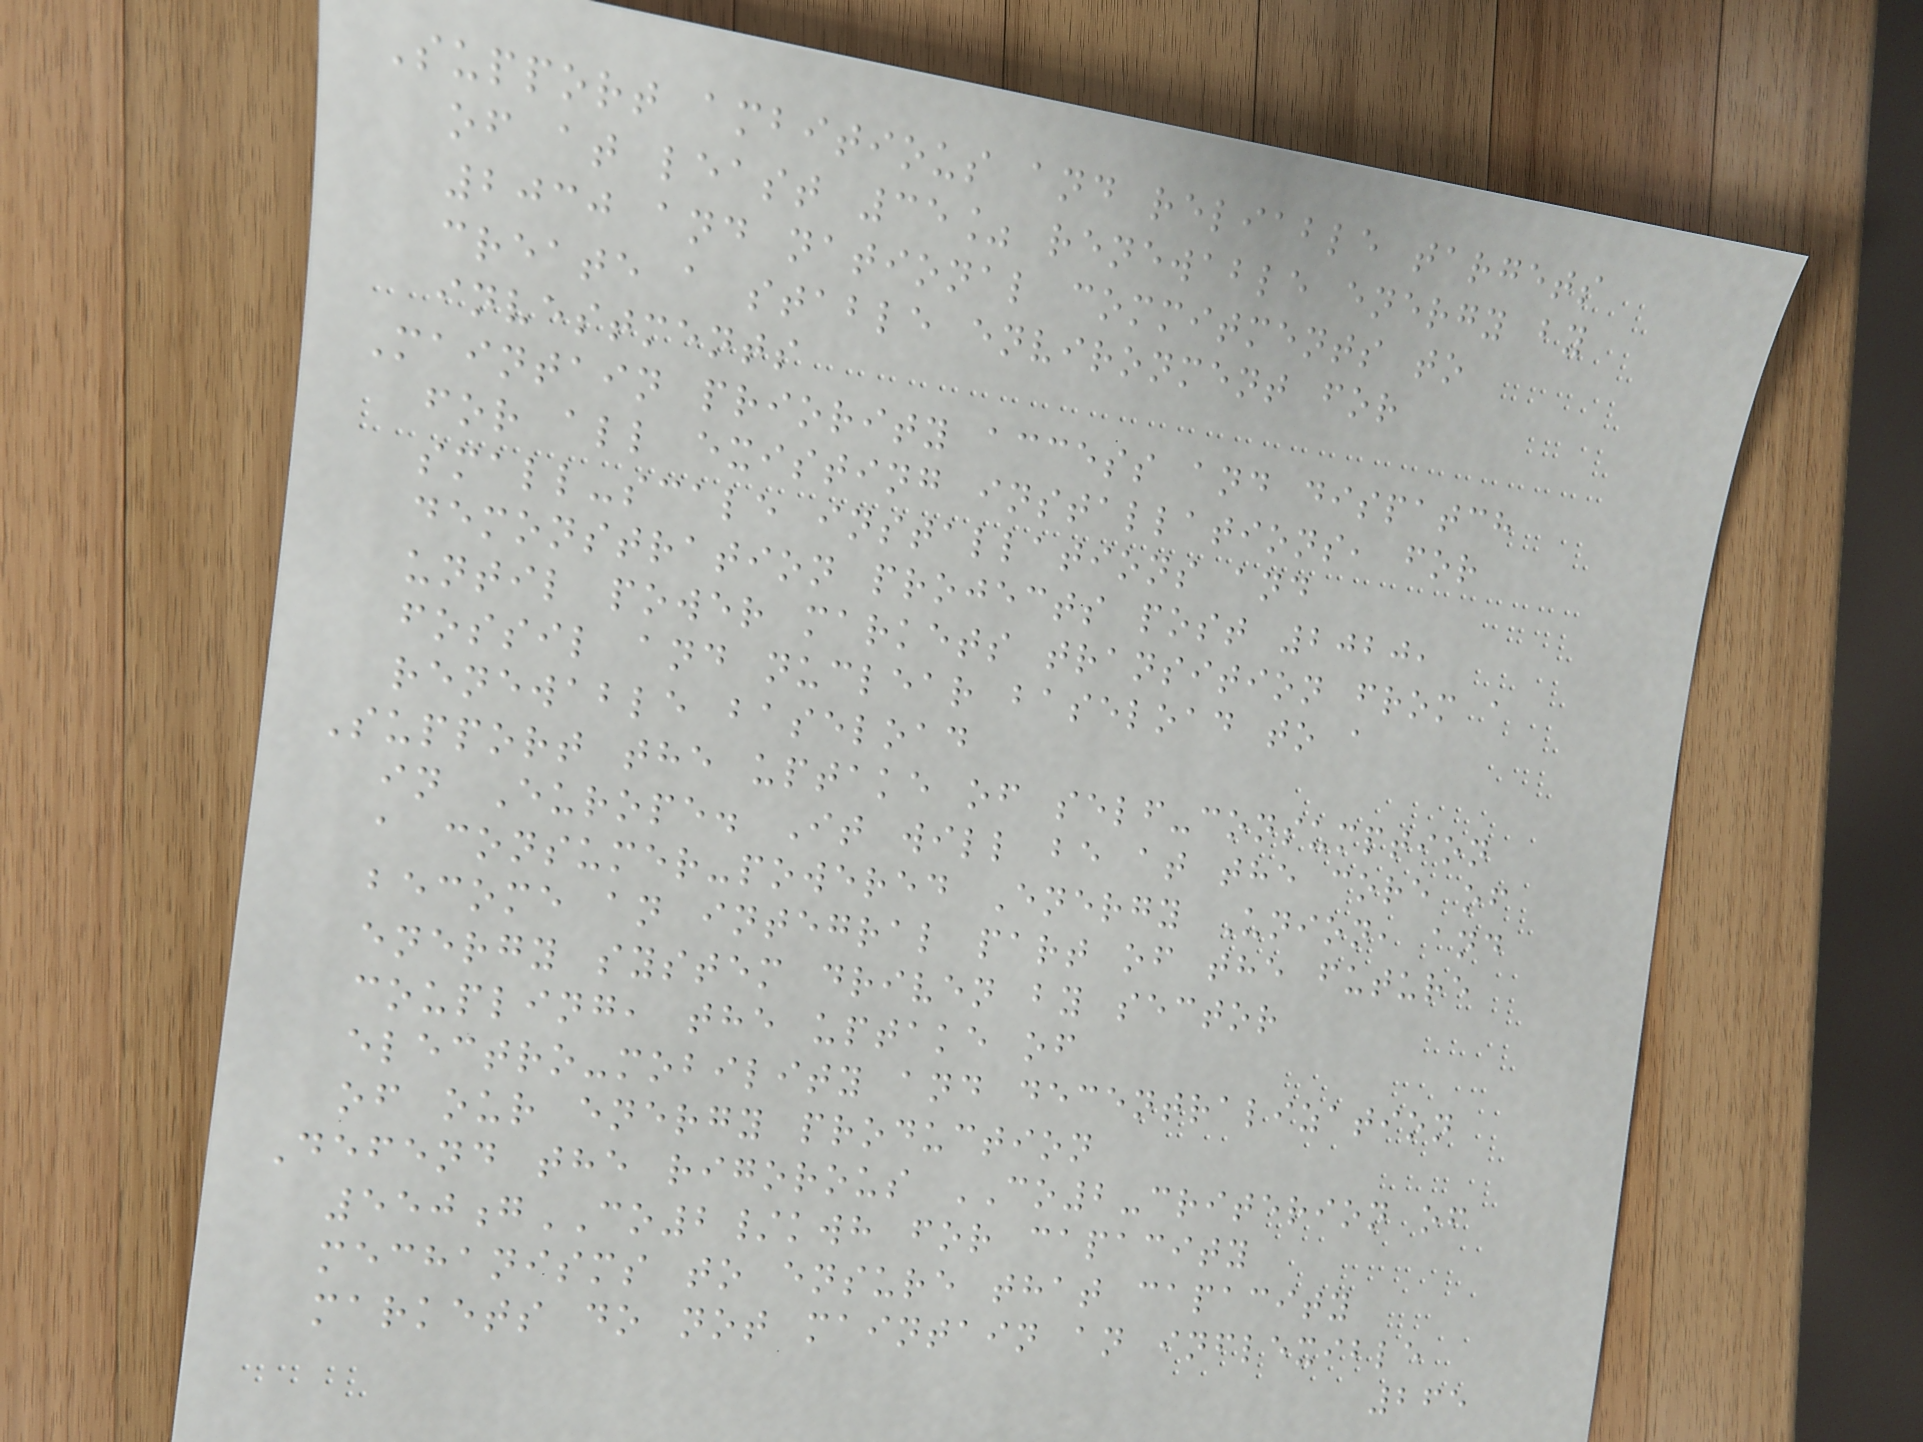Support ambitious and reliable targets
of at least 35% renewable energy by
2030 and national commitments to
create a stable environment for
investments
Maintain priority access and dispatch
for all existing installations, for
small-scale installations and
demonstration projects post 2020,
until power markets transition from a
fossil and nuclear baseload to a
renewable baseload
Support the uptake of self-consumption
in Europe. It will be at the core of
a consumer-powered Energy Union, and
become an integral part of the future
energy system driven by sector
coupling, the uptake of
electro-mobility and decentralization
of our energy production
Defend the rigorous CO2-criterion of
550gCO2/kwh for capacity
mechanisms to ensure that capacity
markets do not maintain an inflexible
265
